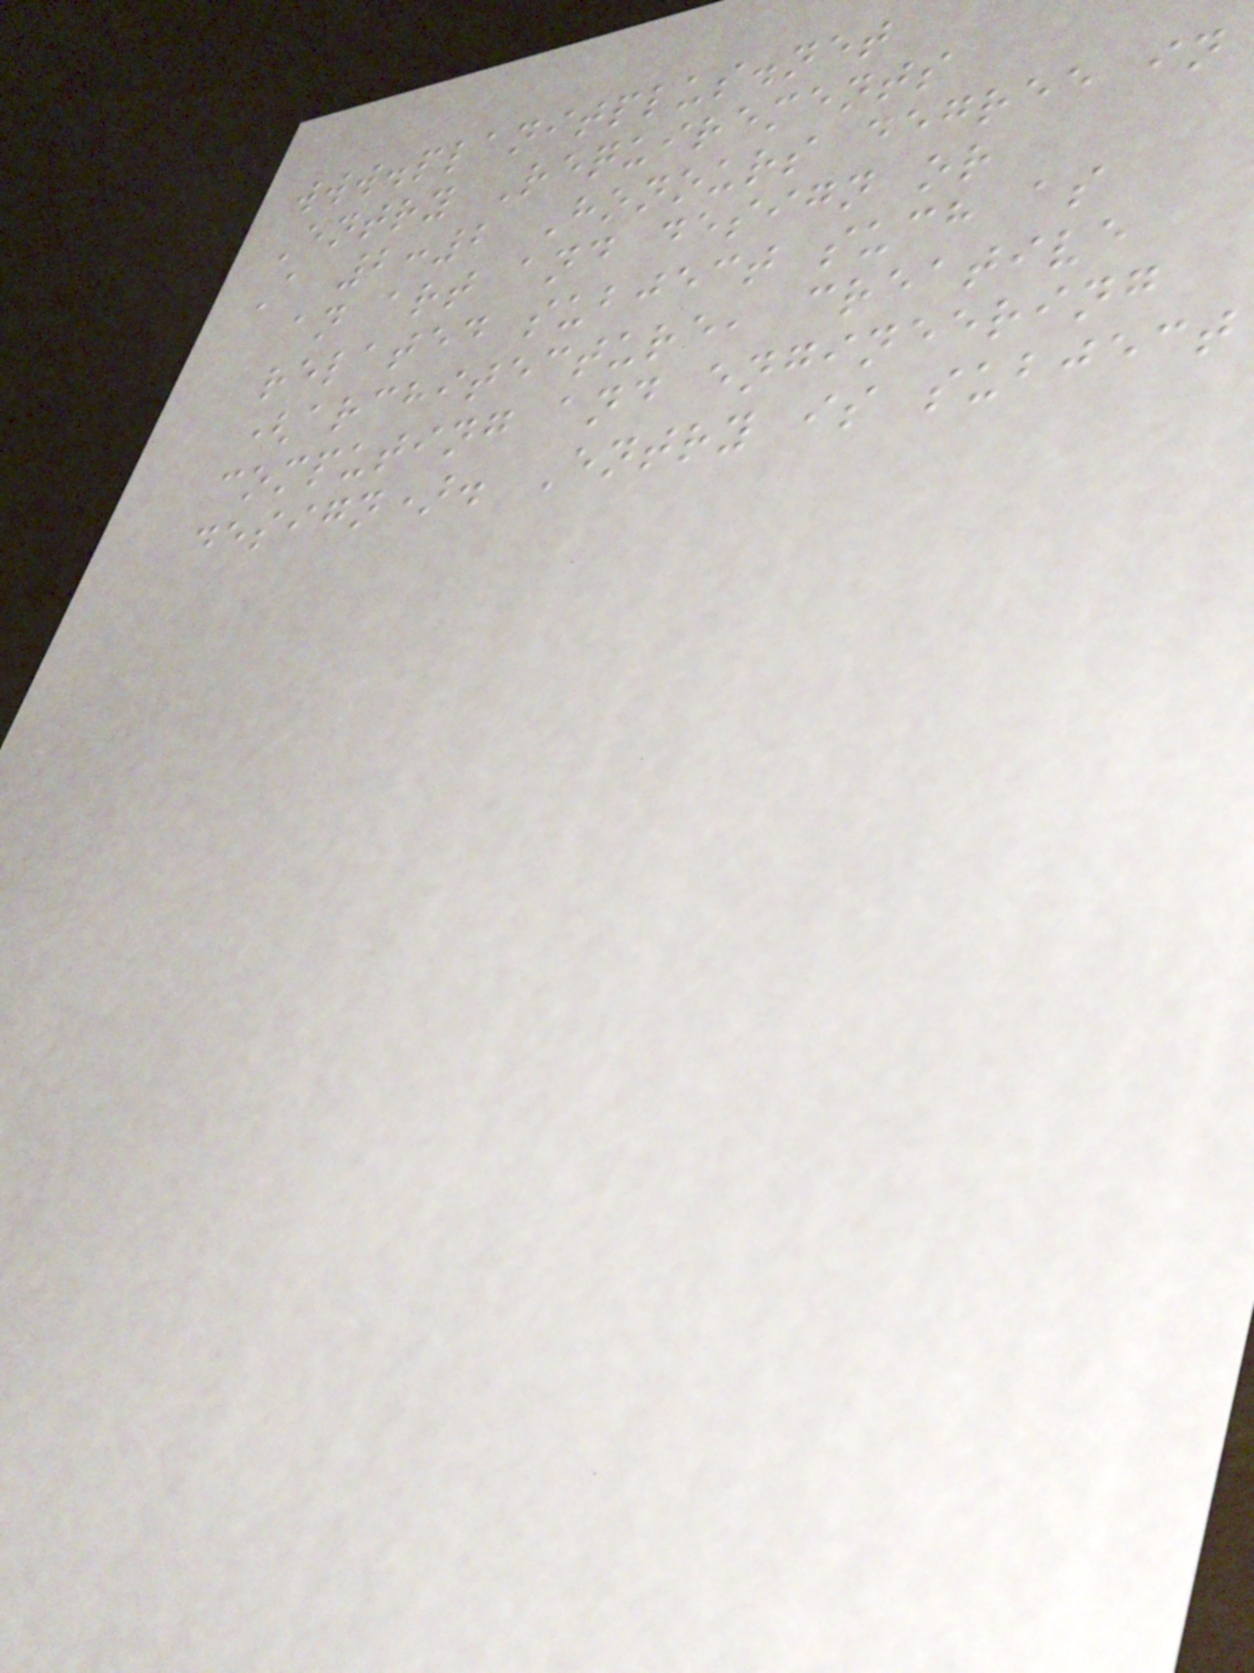www.planitplus.net
Entry Requirements
A 2:2 Honours degree in
an art and design or
related subject such as
(architecture, creative
computing and engineering
design). Entry is subject
